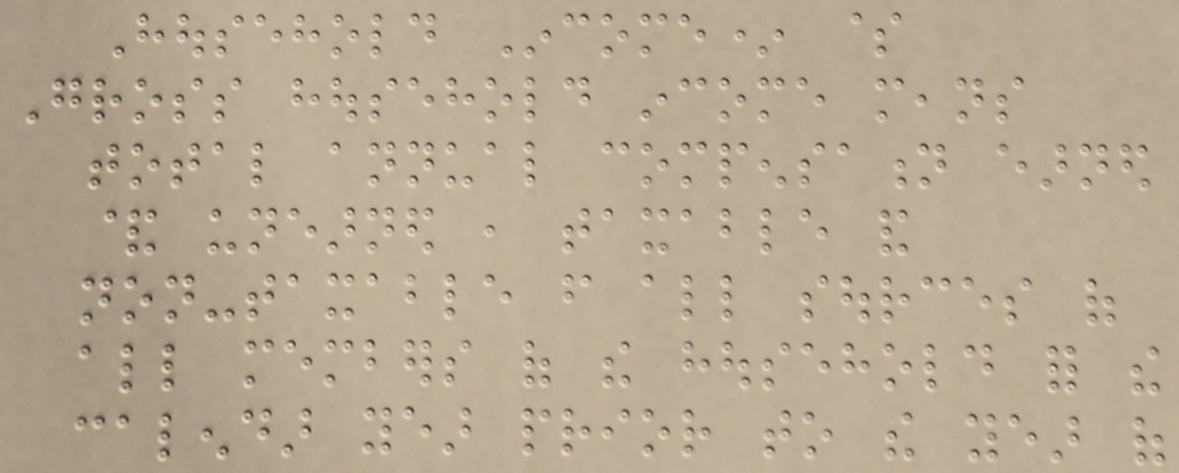Household Income* $
Gross household income means
total annual compensation earned
& unearned , taxable and
non-taxable from all sources of
all members of the household for the
calendar year prior to the year of
